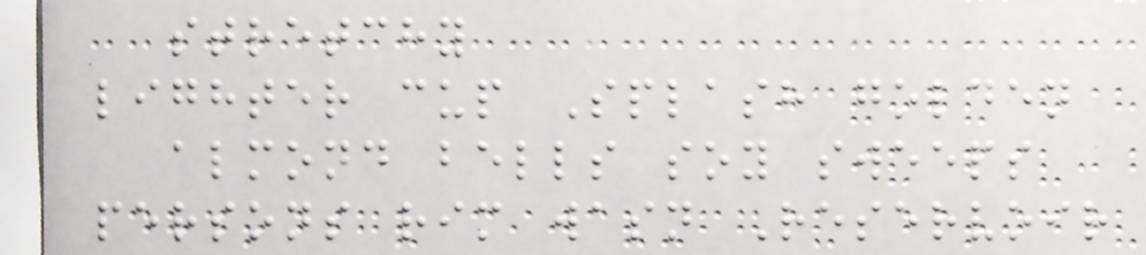stretchy
lighter cup Splash golden
almond bells soy sweeps
persons rim wasn Reservoir
